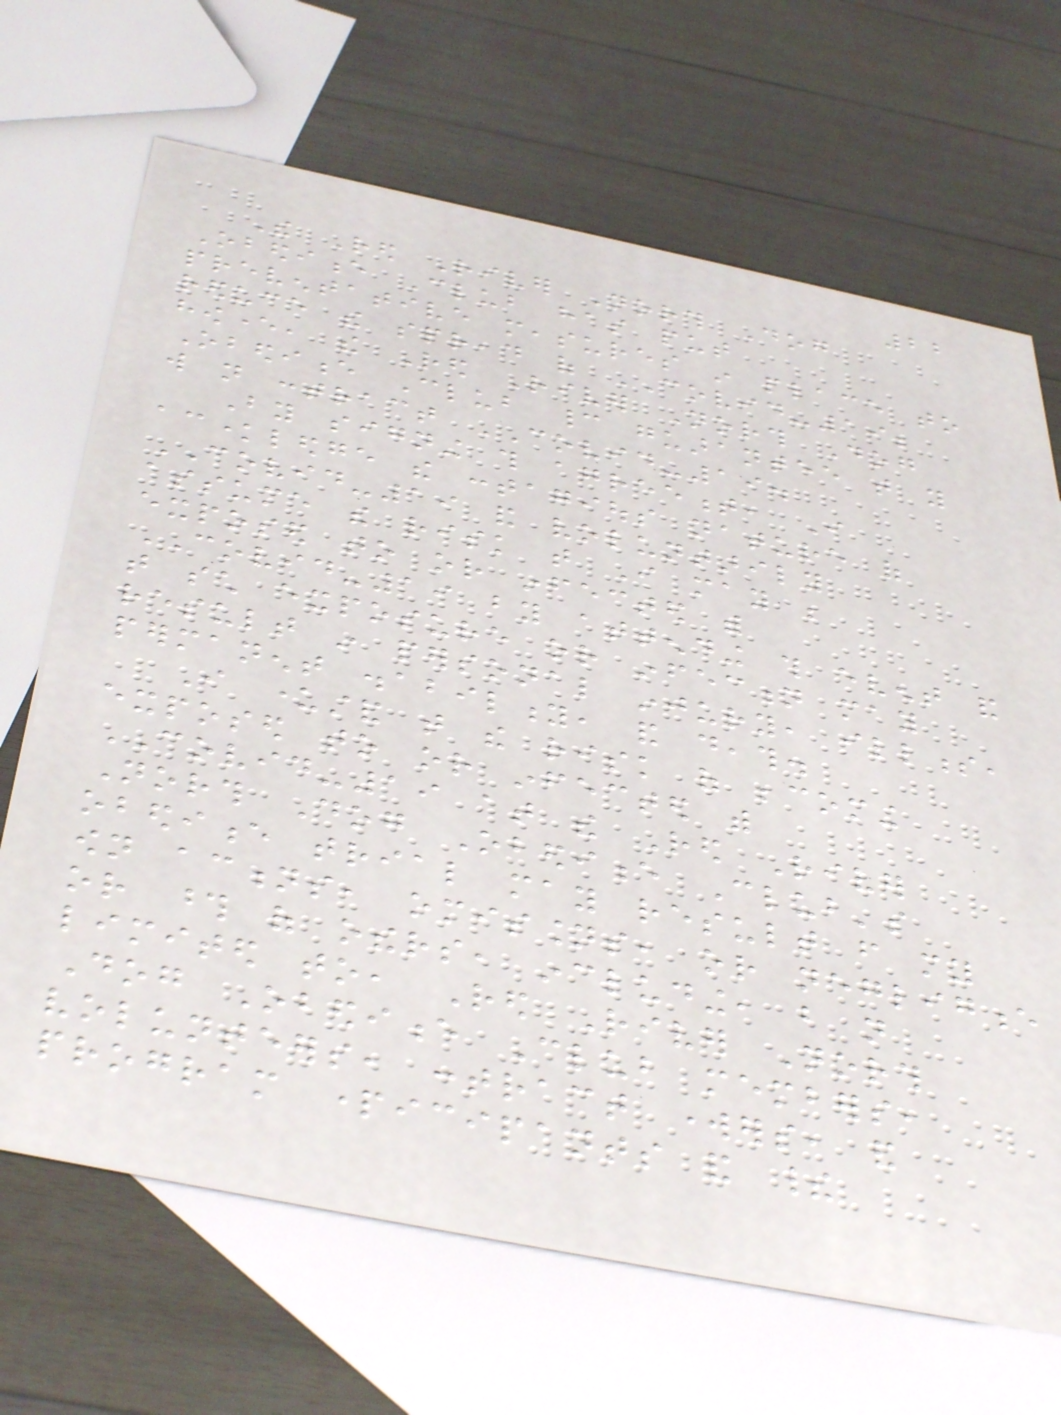22
The Red River North Dog
Obedience Club has put
preventative measures in place to
reduce the spread of COVID-19;
however, the Red River North Dog
Obedience Club cannot guarantee that you
will not contract COVID-19.
By signing this agreement, I
acknowledge the contagious nature of
COVID-19 and voluntarily
assume the risk that I may be
exposed to or infected with
COVID-19 by attending this event and
that such exposure or infection may
result in personal injury, illness,
permanent disability, and death.
I understand that the risk of becoming
exposed to or infected with
COVID-19 at the Red River
North Dog Obedience Club's
obedience trial may result from my
own actions, omissions, or negligence
or those of others, including, but not
limited to, Red River North
Dog Obedience Club members,
volunteers, contract workers, and
program participants and their
